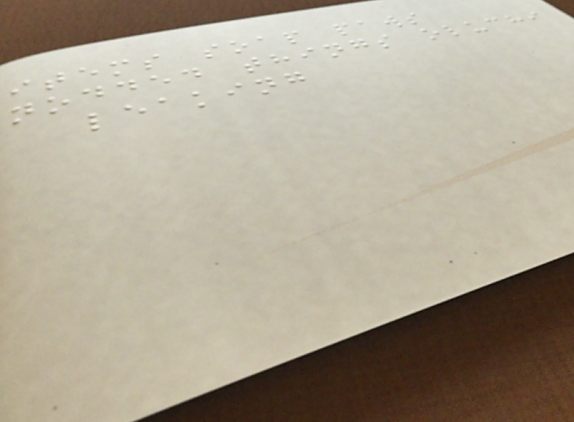items soap paws
nodded things oluchi
leaking
